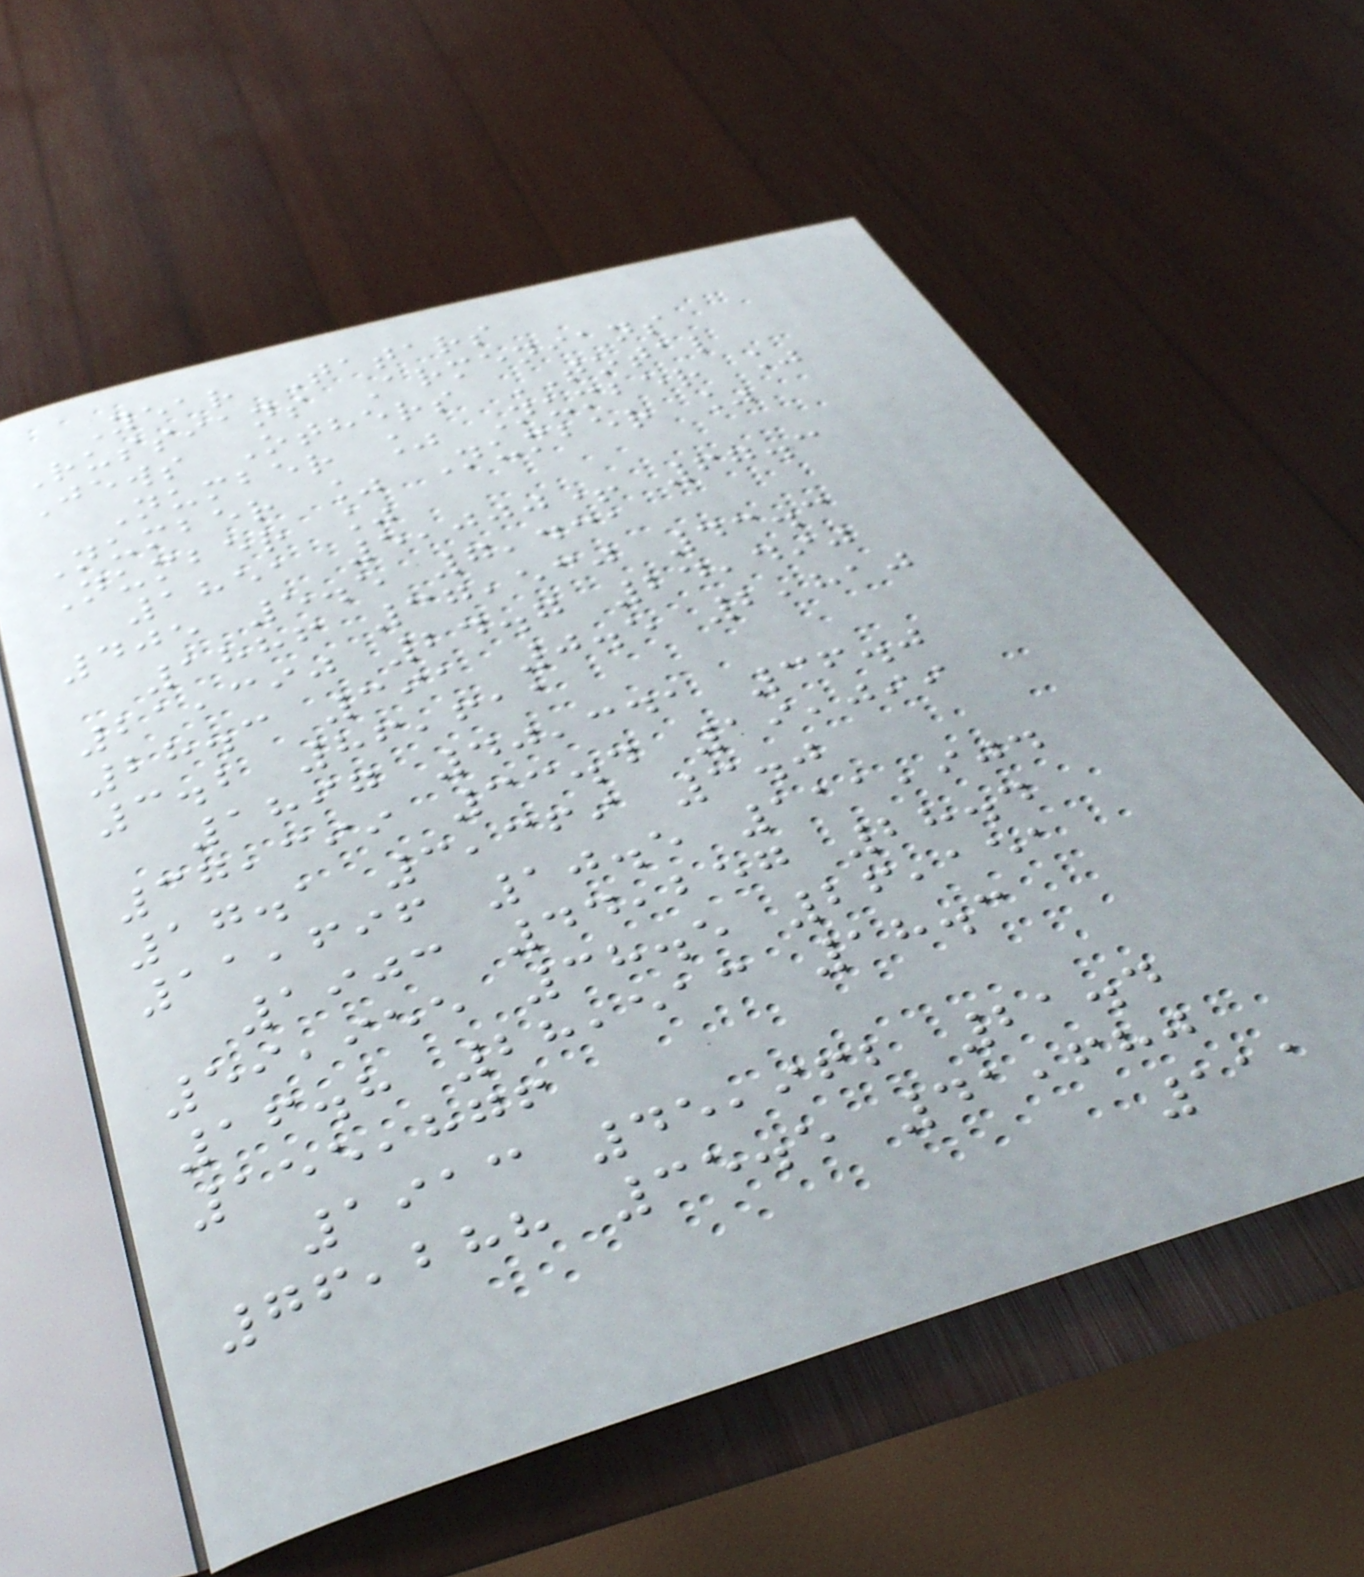Year Tatars
Russians Armenians
Jews Others TOTAL
Number % Number %
Number % Number %
Number %
1851 5,000+ 67.3
405 5.5 7,431
1886 37,530 43.3
21,390 24.7 24,490
28.3 391 0.5 2,810
3.2 86,611
1897 40,341 36.0
37,399 33.4 19,099
17.1 3,369 3.0
11,696 10.5 111,904
1903 44,257 28.4
59,955 38.5 26,151
16.8 28,513 18.3
155,876
1913 45,962 21.4
76,288 35.5 41,680
111
